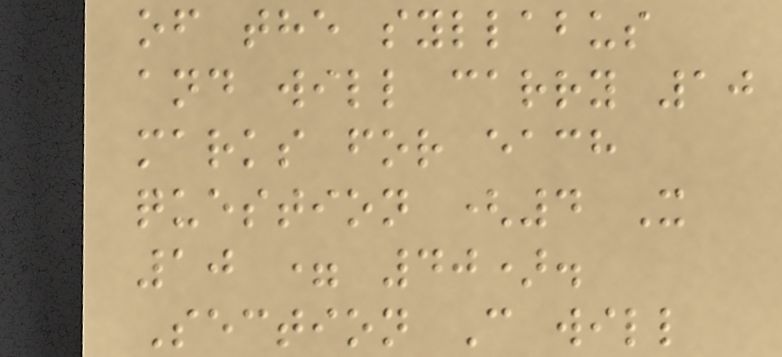of the syllabus
and will carry 10
marks for each
question (4 X
10 = 40).
Section C will
